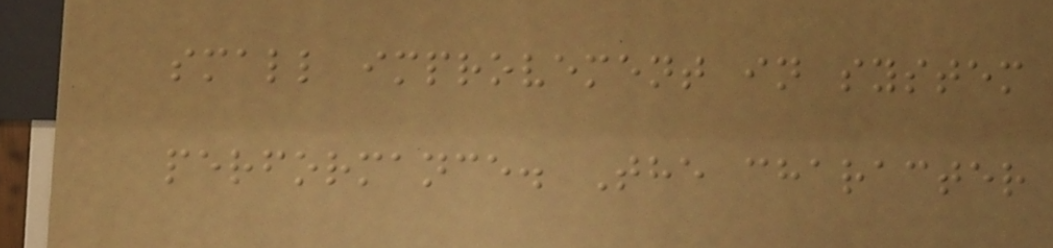small improvement in system
performance. The character
